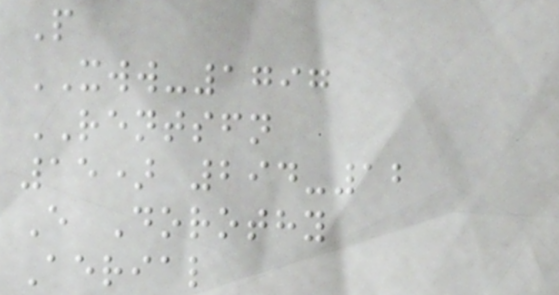P
XWW-1797
RENTSFN
15) 294-12
E Dorothy
Aerial
